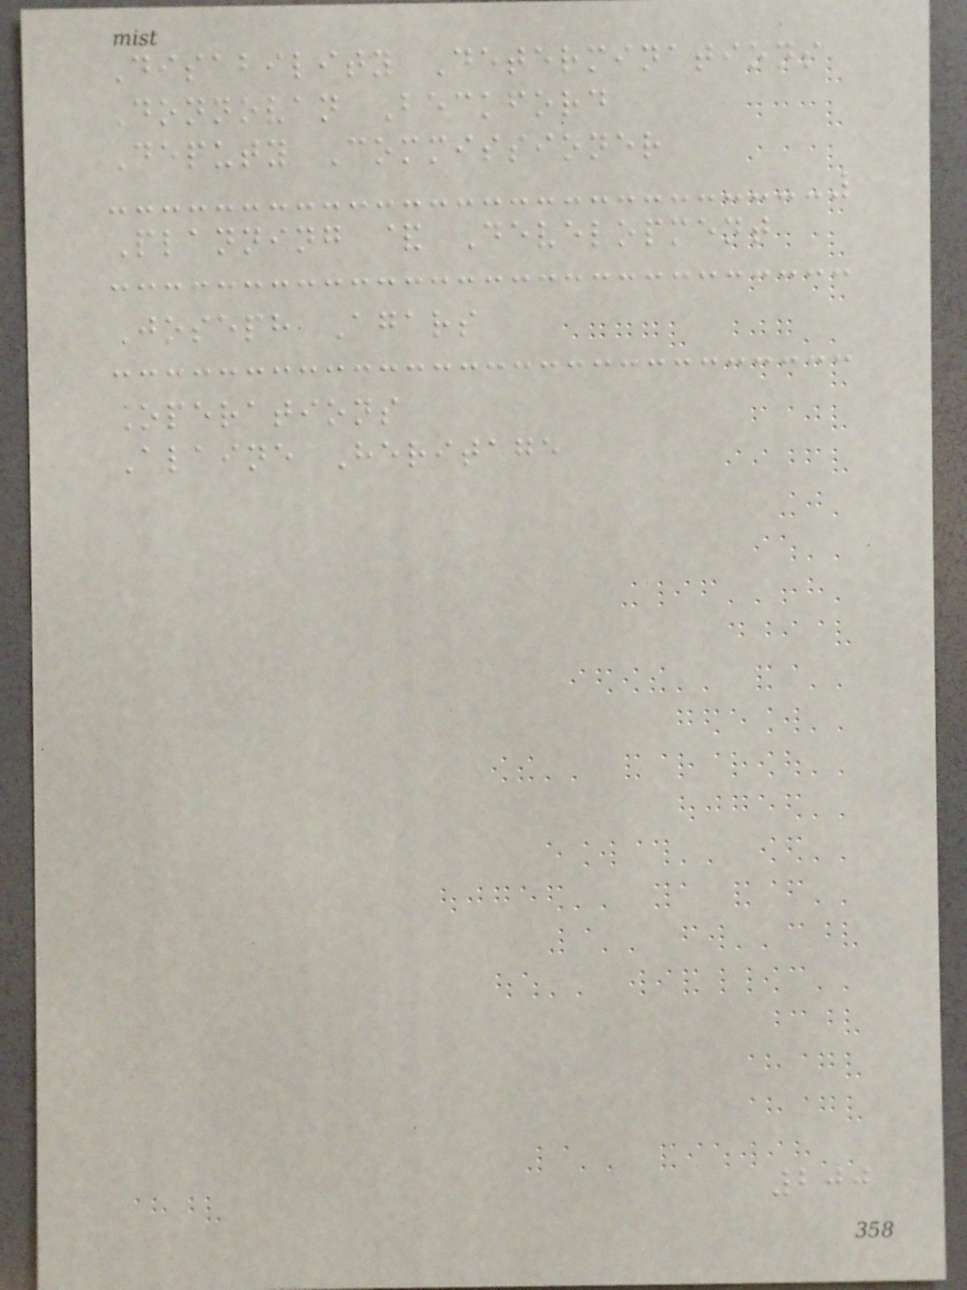Disability Determinations
Donnovan Beckford
Deputy Commissioner
Planning & Development
Joseph Agars
Operations
Alaine Heritage
200
